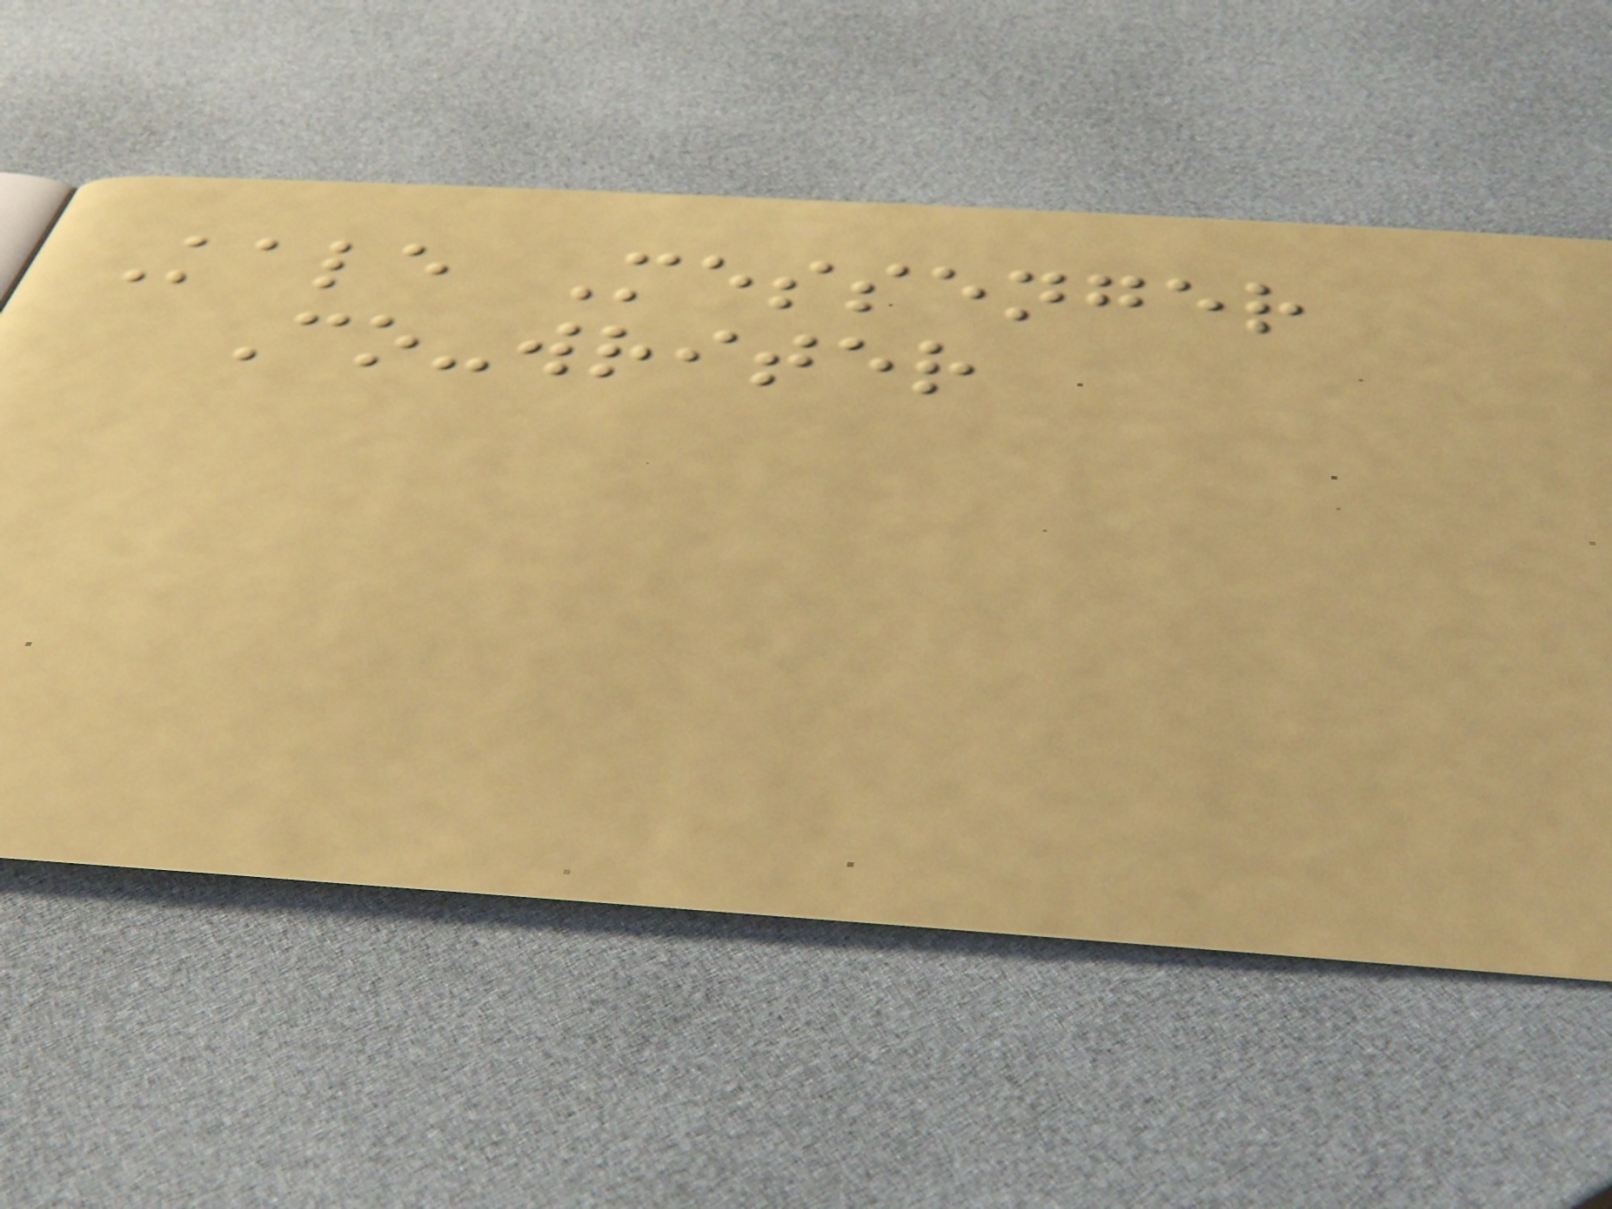Kale Messenger
Co-writer
